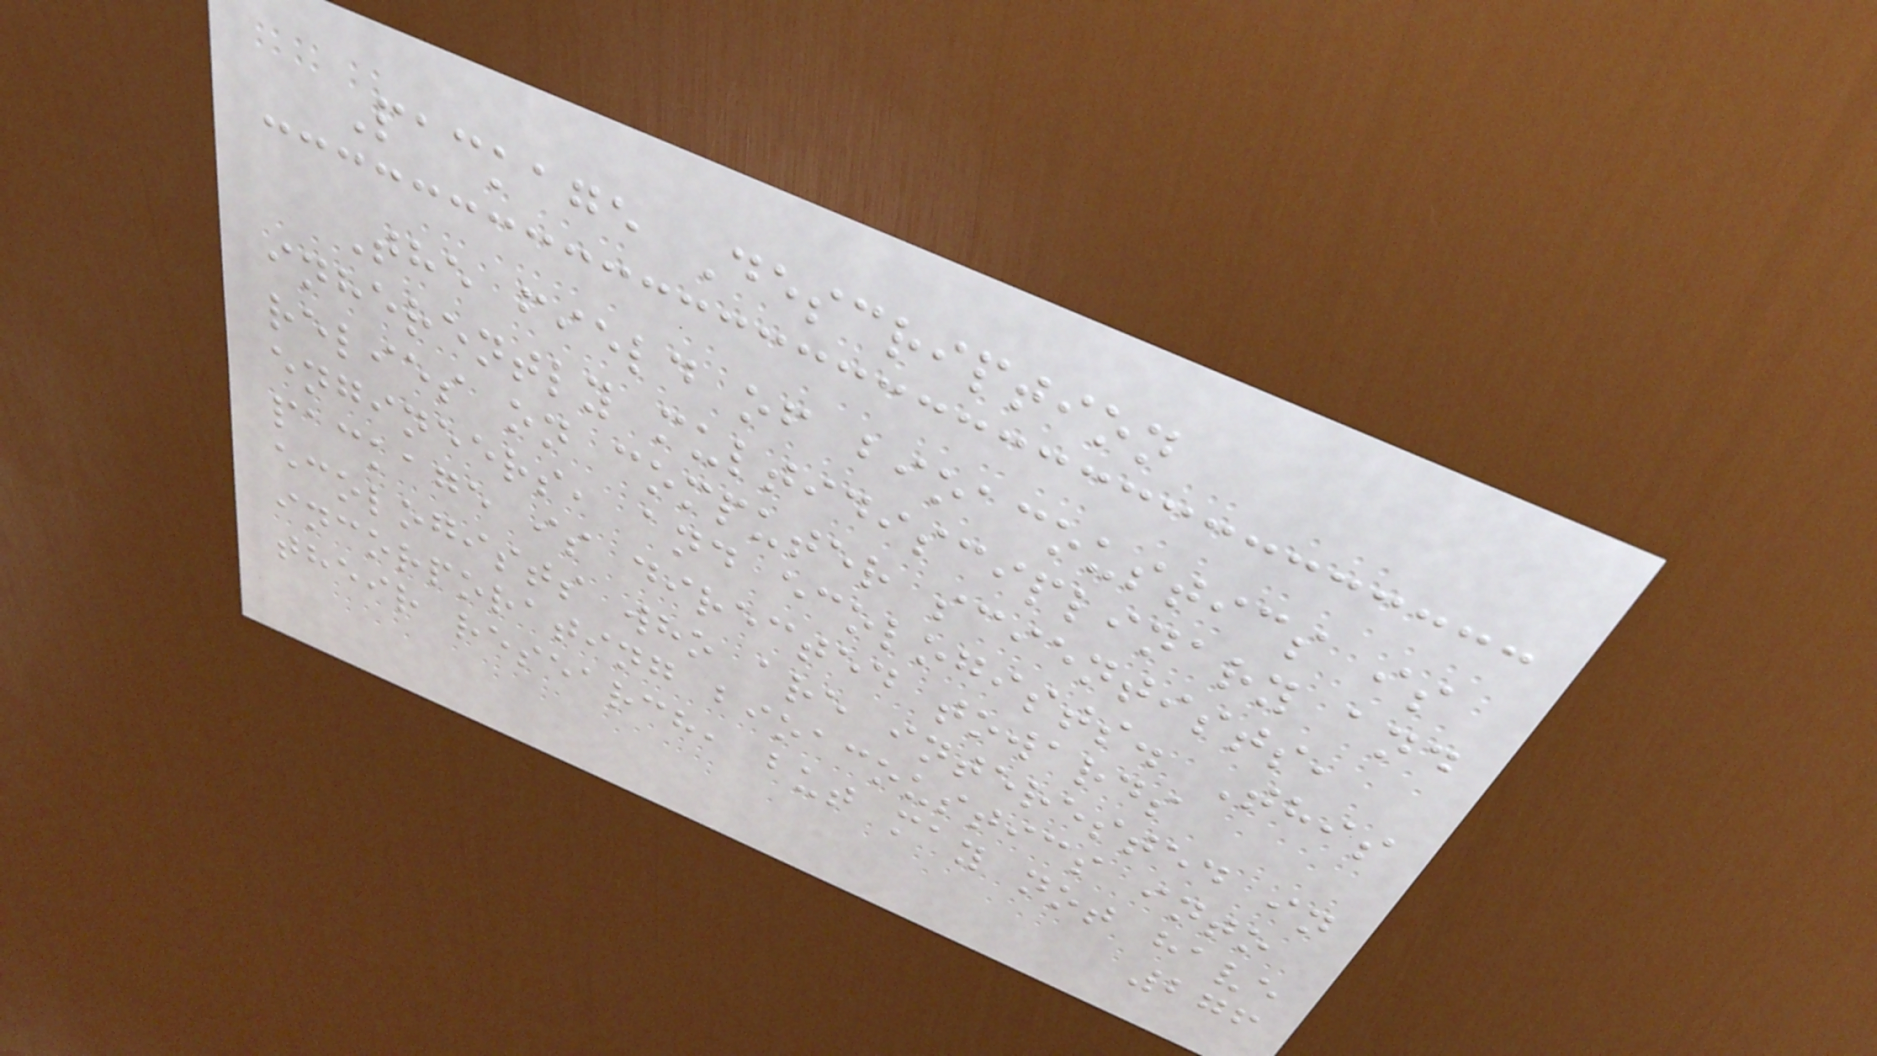Package Description
The field of bioacoustics is
inherently multidisciplinary and
relies on computer scientists,
engineers, and ecologists. This
package is directed towards
ecologists who are interested in
incorporating bioacoustics into
their research, but may not have
276
